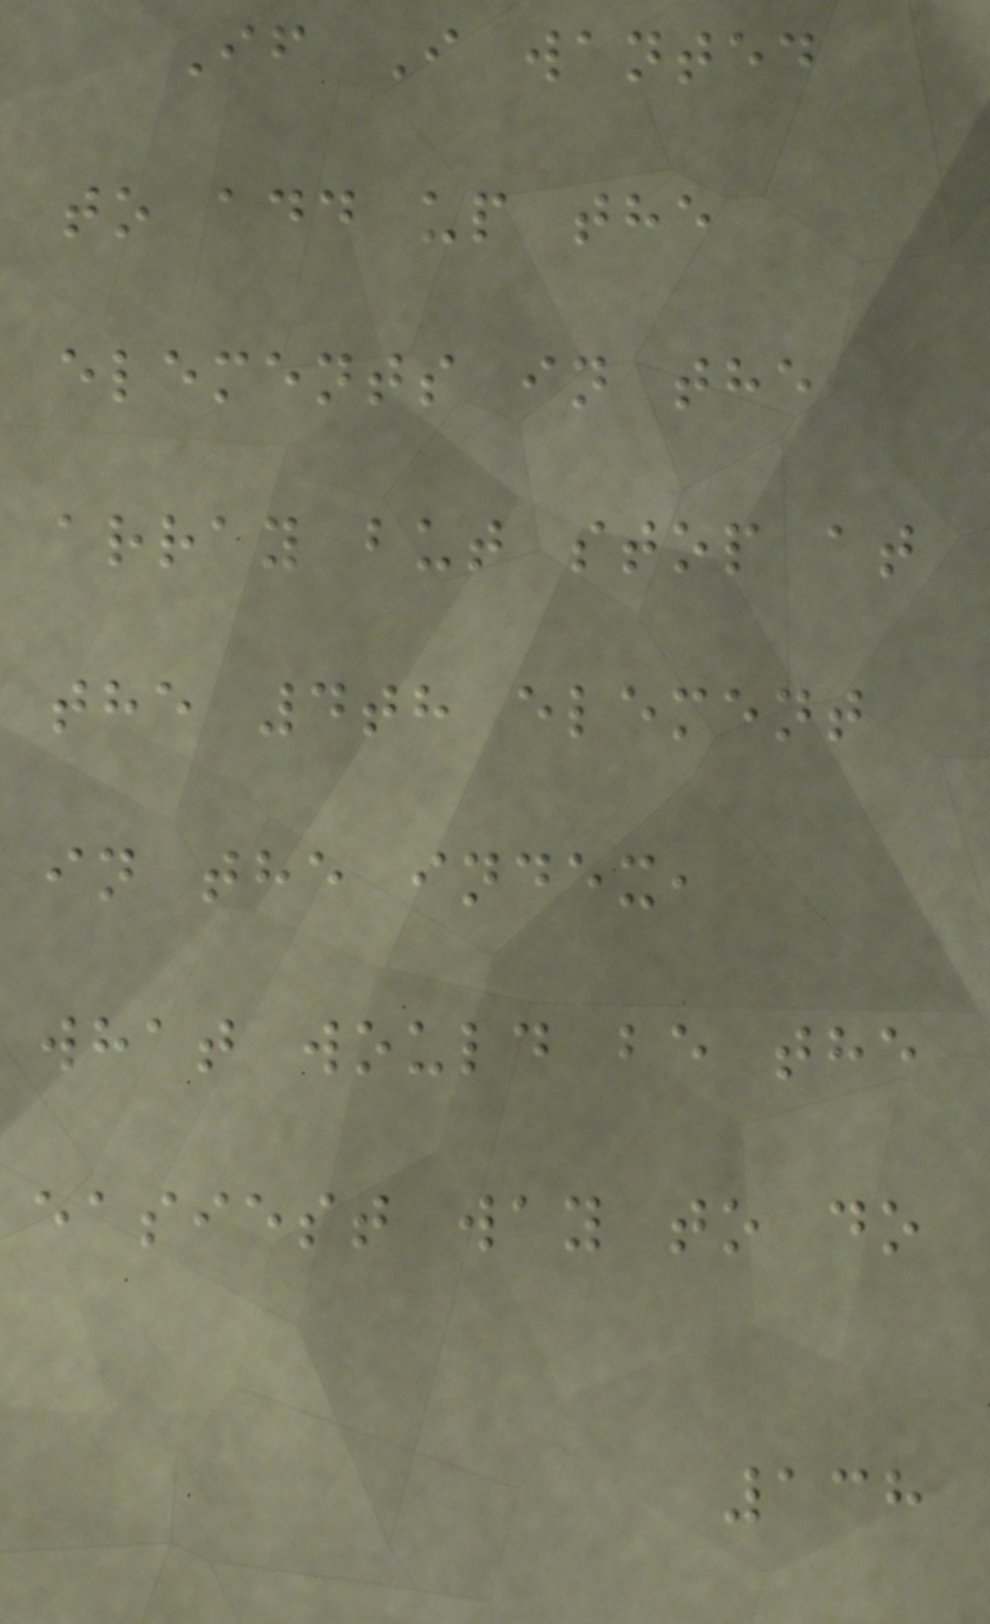If I wanted
to add up the
elements in the
array but stop at
the 4th element
in the index,
what would be the
easiest way to do
138
